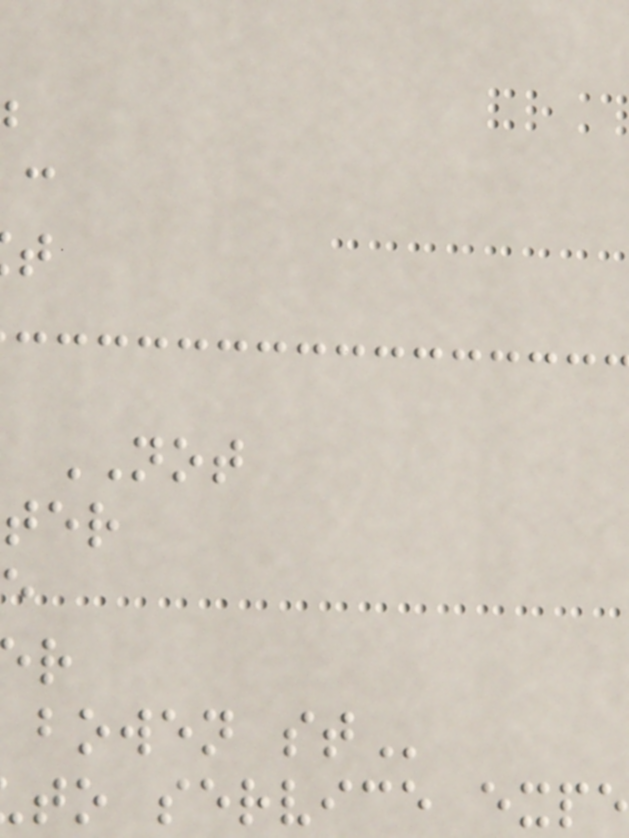NOT
bowen
to service
